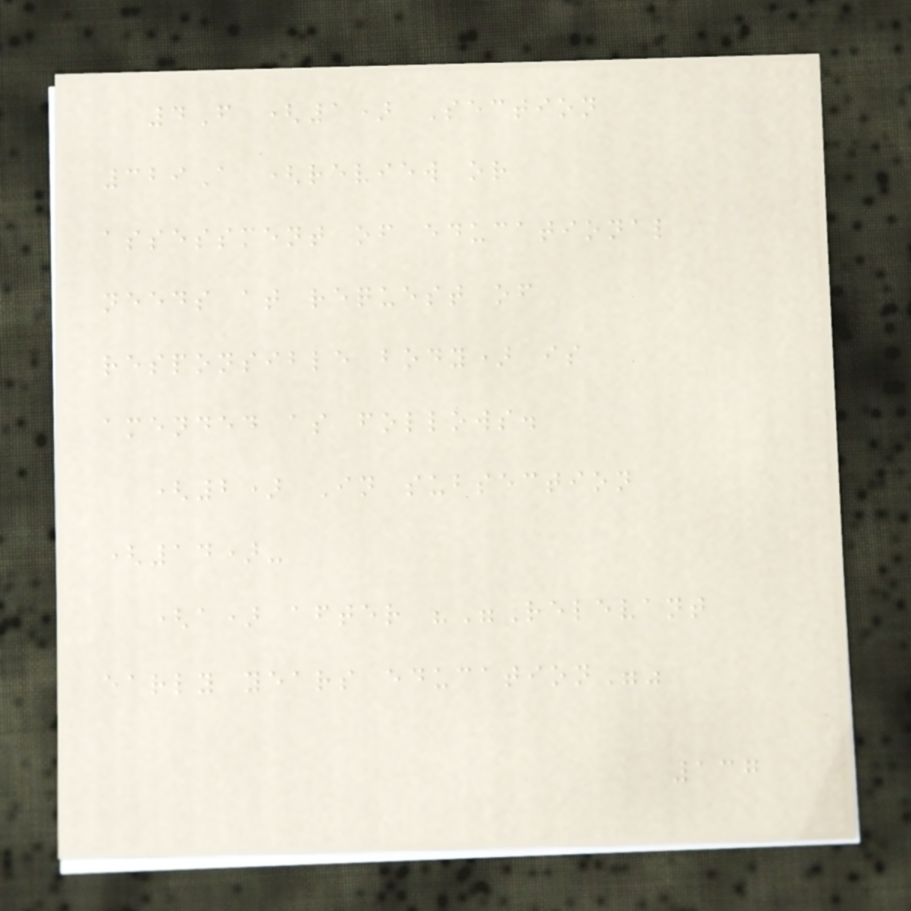4F (1) Section
329A (review or
assessment of educational
needs at request of
responsible body) is
amended as follows.
(2) In subsection
(14)-
(a) after ""Relevant
early years education""
137
